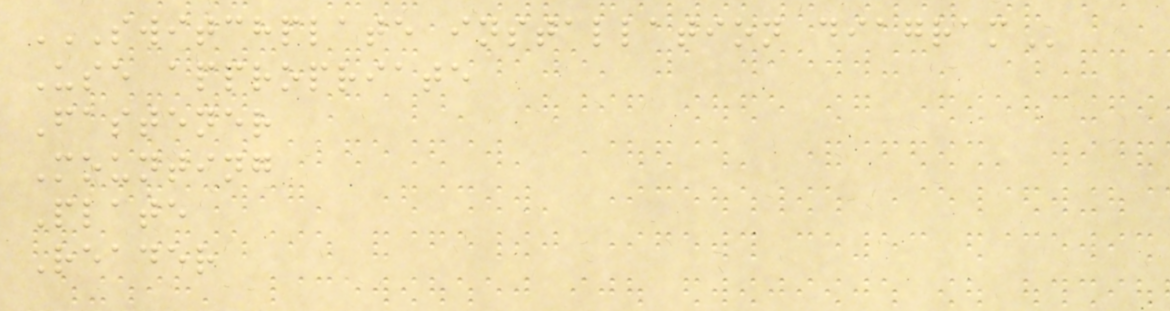SWITCHPLATE INSTALLATION DIAGRAM
Use appropriate
Fastener
Mounting
Plate
Reader
